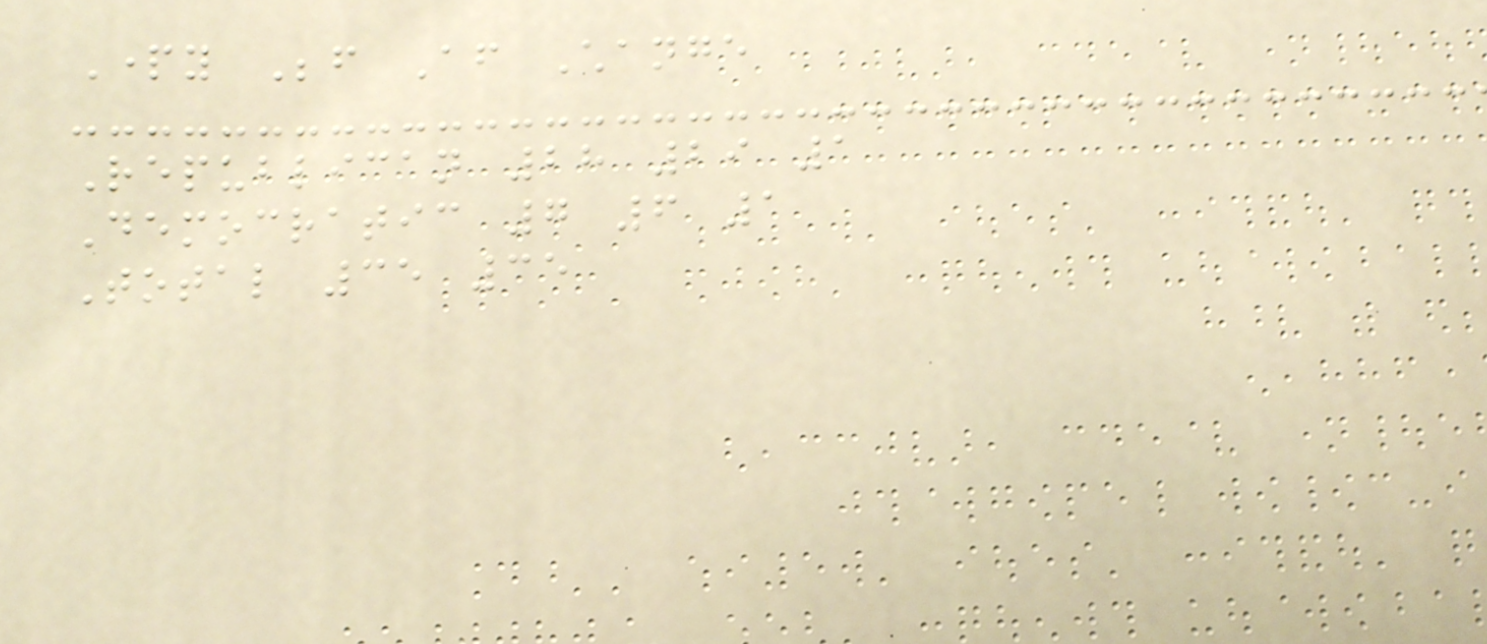Party Before After Change
Republican 28 29 1
Democratic 7 6 1
Total 35 35
